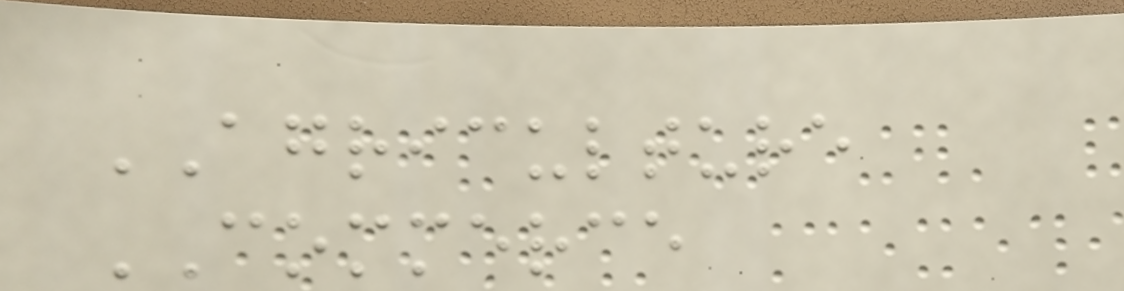AGRICULTURE
COMMERCE
